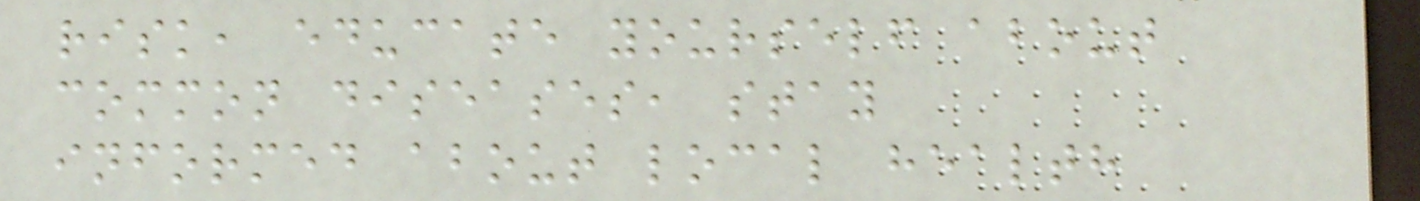risk, educate yourself about
common diseases, stay
informed about local health
